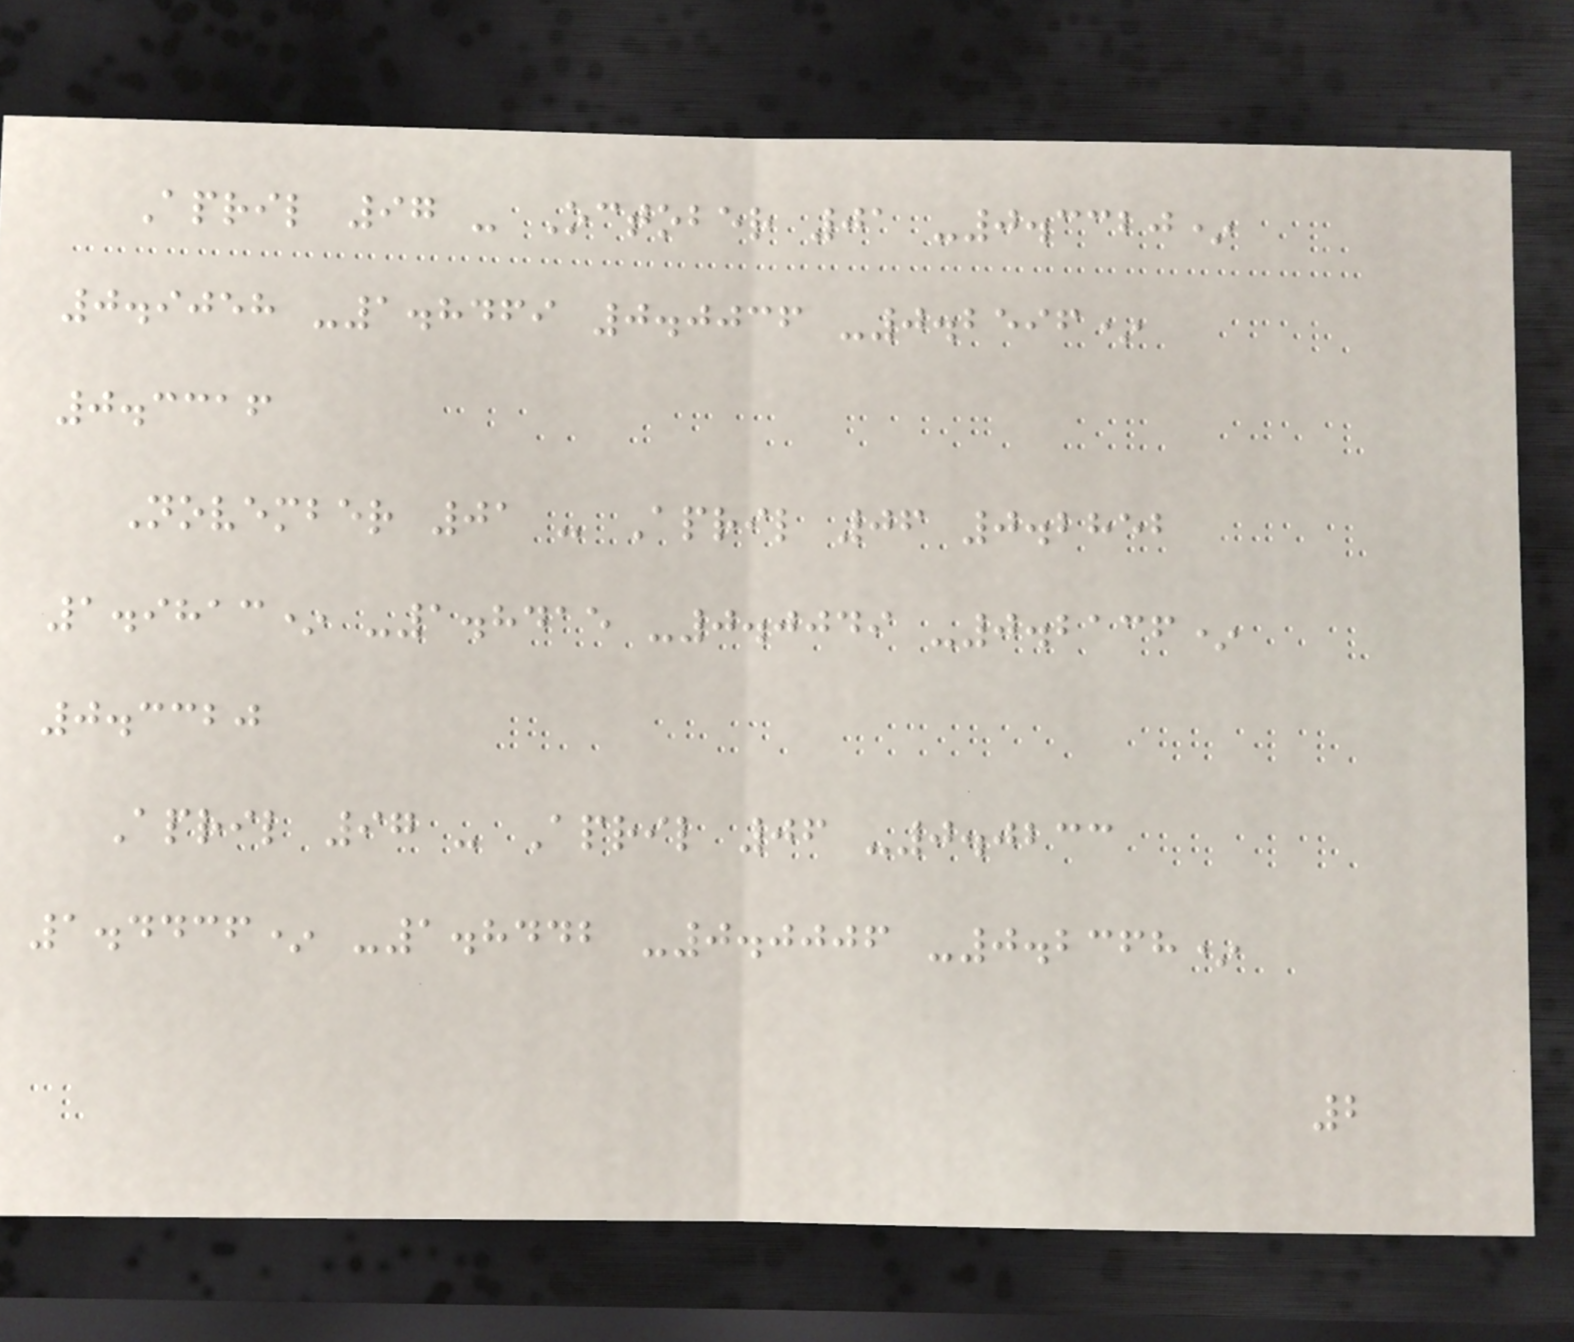April 97 - October 01 -0.3320*
0.9058 -1.8469 0.0036 -0.2596*
0.3316
November 01 - April 06 0.2852
1.9813* -1.8415 -0.0049 -0.2136*
0.3320
April 97 - April 06 -0.0233
1.4436* -1.8442 -0.0006 -0.2368*
2
